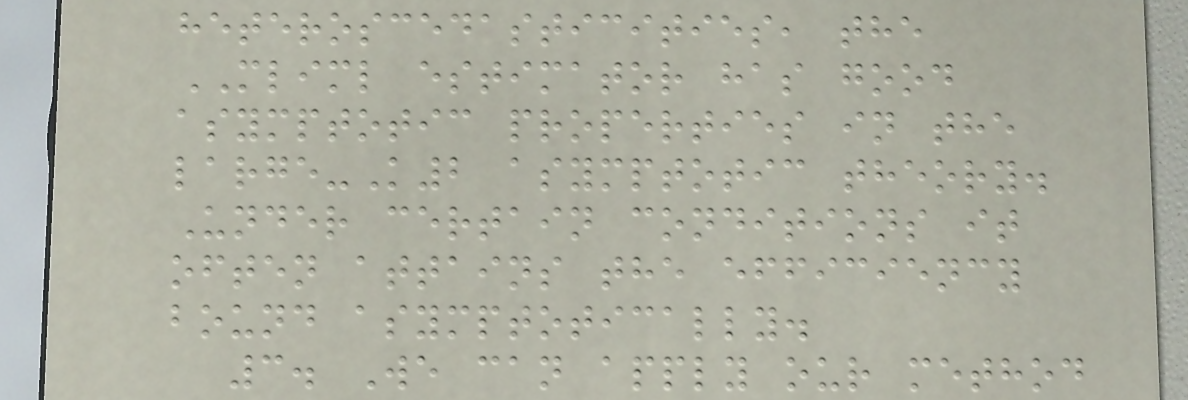heteroscedasticities, the
MLIML estimator has good
asymptotic properties in the
large-K2 asymptotic theory.
Under certain conditions it
often attains the efficiency
bound asymptotically.
3. We can apply our method
